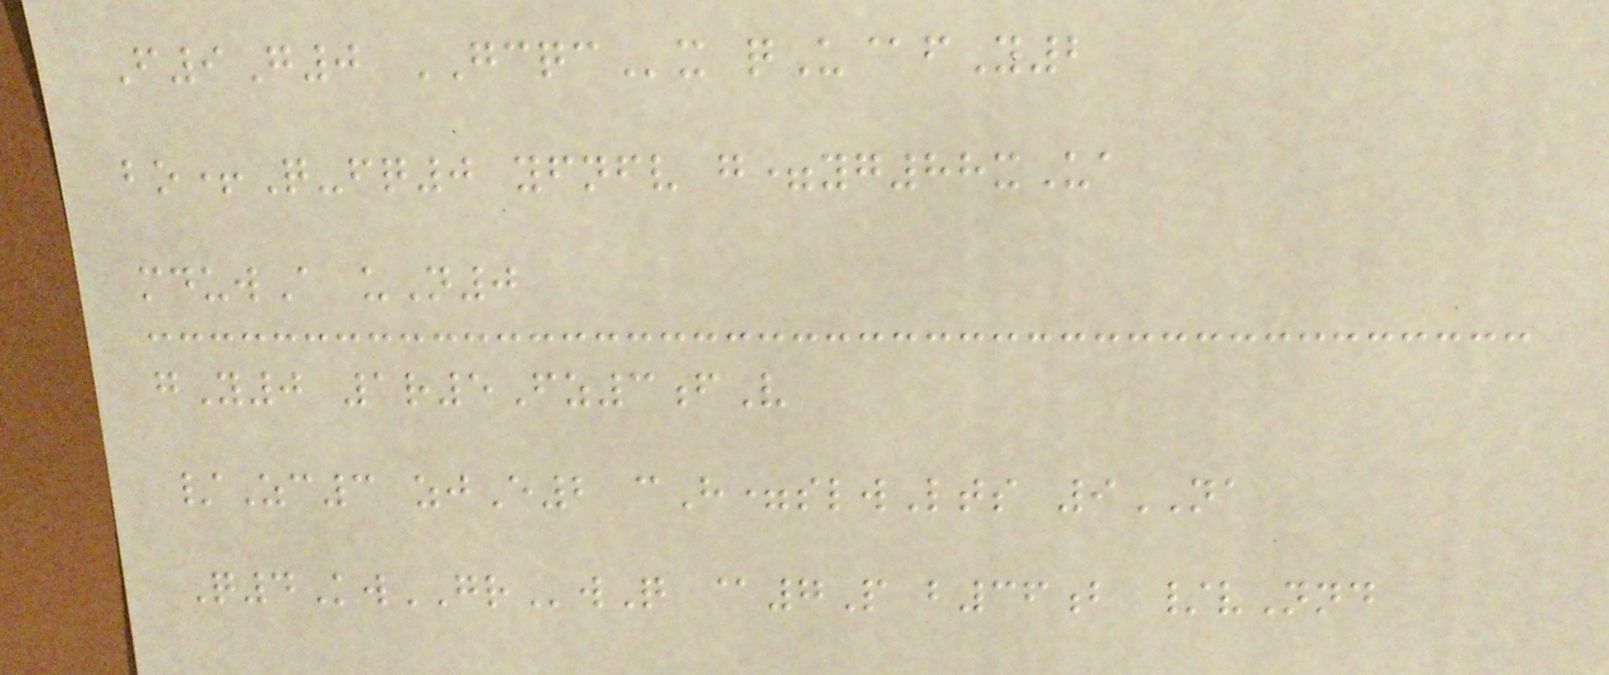F9G0 GCQCx qU@fY2
bo+Q-fq0 yfnfv g=yg88xUa
mduwA uN0
gY0 1r5Fz3fV
/Zc3 zjE2 cH=slwLts 9NA
Q4KwGRwQ @7P b36b /vNnd
